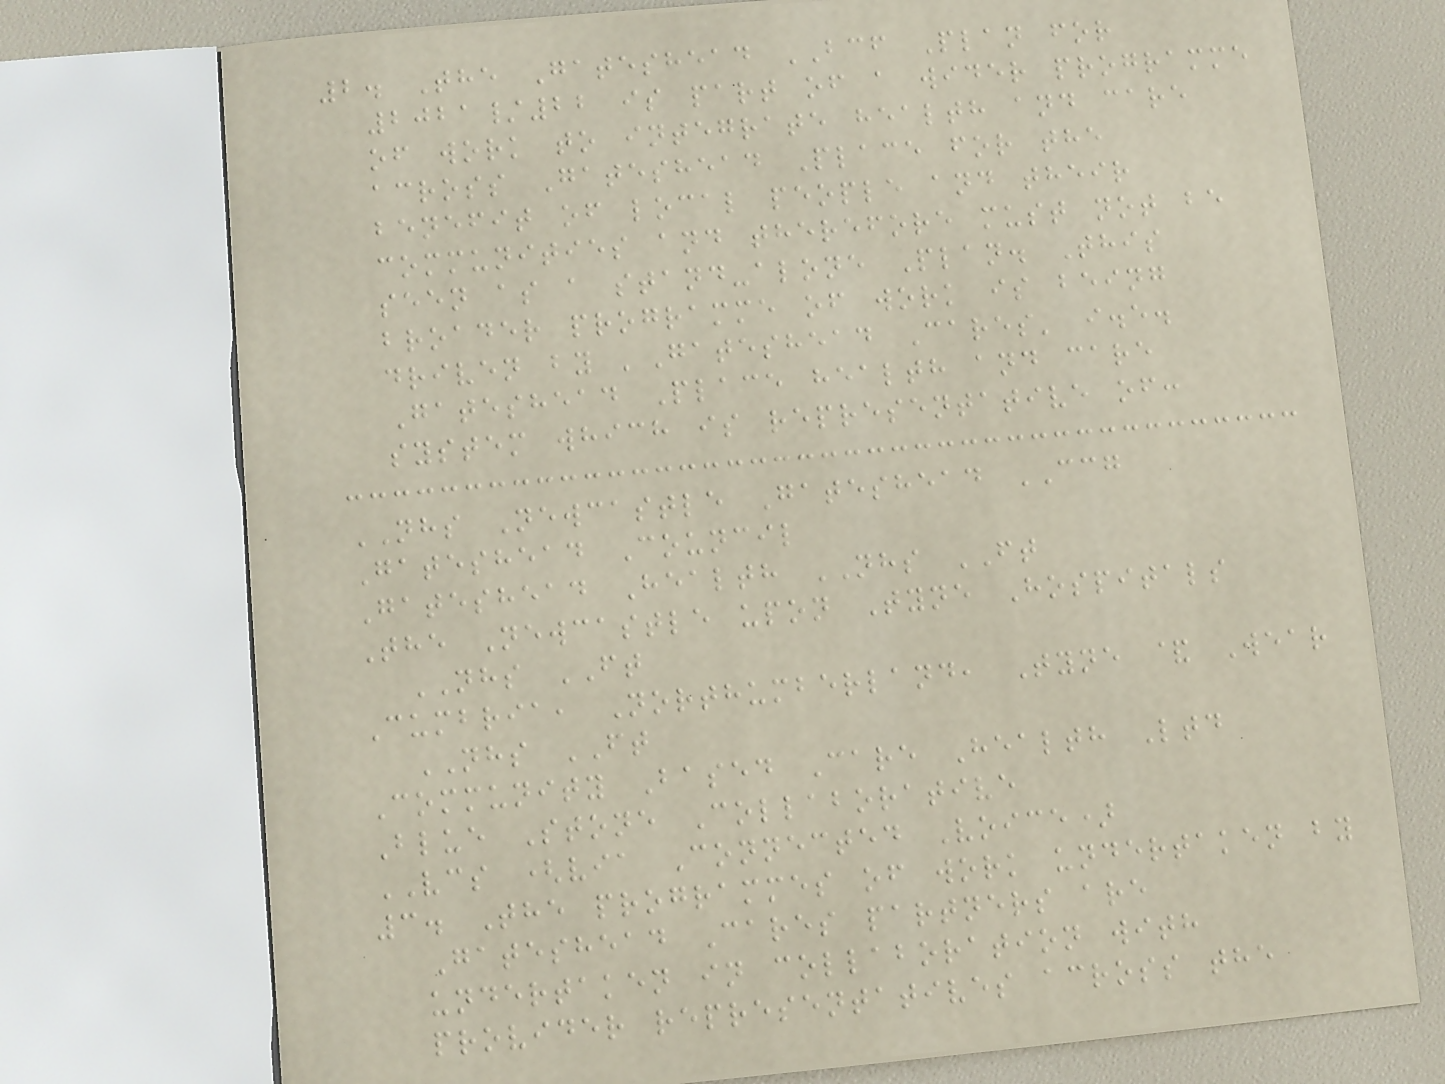2. The Gateshead BCF Plan for
2021/22 is part of a wider programme
of work to integrate health and care
across Gateshead Place for the
benefit of local people and their
communities and therefore must not be
seen as a stand-alone Plan. This
broader programme of work is being
driven by 'Gateshead Cares' i.e.
Gateshead Place health and care
system which is representative of:
NHS Newcastle Gateshead CCG
Gateshead Council
Gateshead Health NHS FT
The Newcastle upon Tyne Hospitals
NHS FT
Cumbria, Northumberland, Tyne & Wear
NHS FT
Community Based Care Health Ltd
Blue Stone Collaborative
VCS (via Connected Voice)
3. The programmes of work undertaken by
Gateshead Cares partners are
undertaken in collaboration with
provider representatives across the
